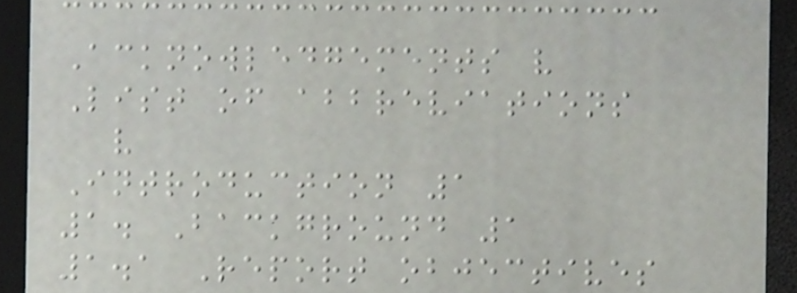Acknowledgements v
List of abbreviations
v
Introduction 1
1. Background 1
1.1 Report objectives
